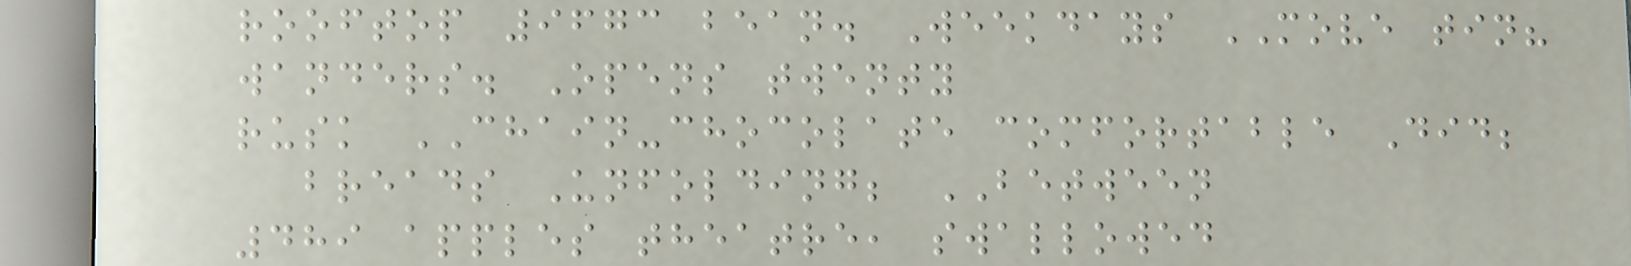rooftop 9673 bean. Weekdays MOVE tin?
wanders. Opens twenty
rusk CHAIN-chocolate comfortable Did;
breads Unfolding; BETWEEN
489 apples theatre, swallowed
